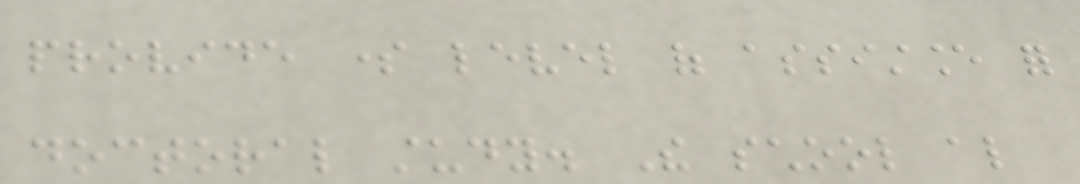provide some level of assistance for
doctoral study. The school also
